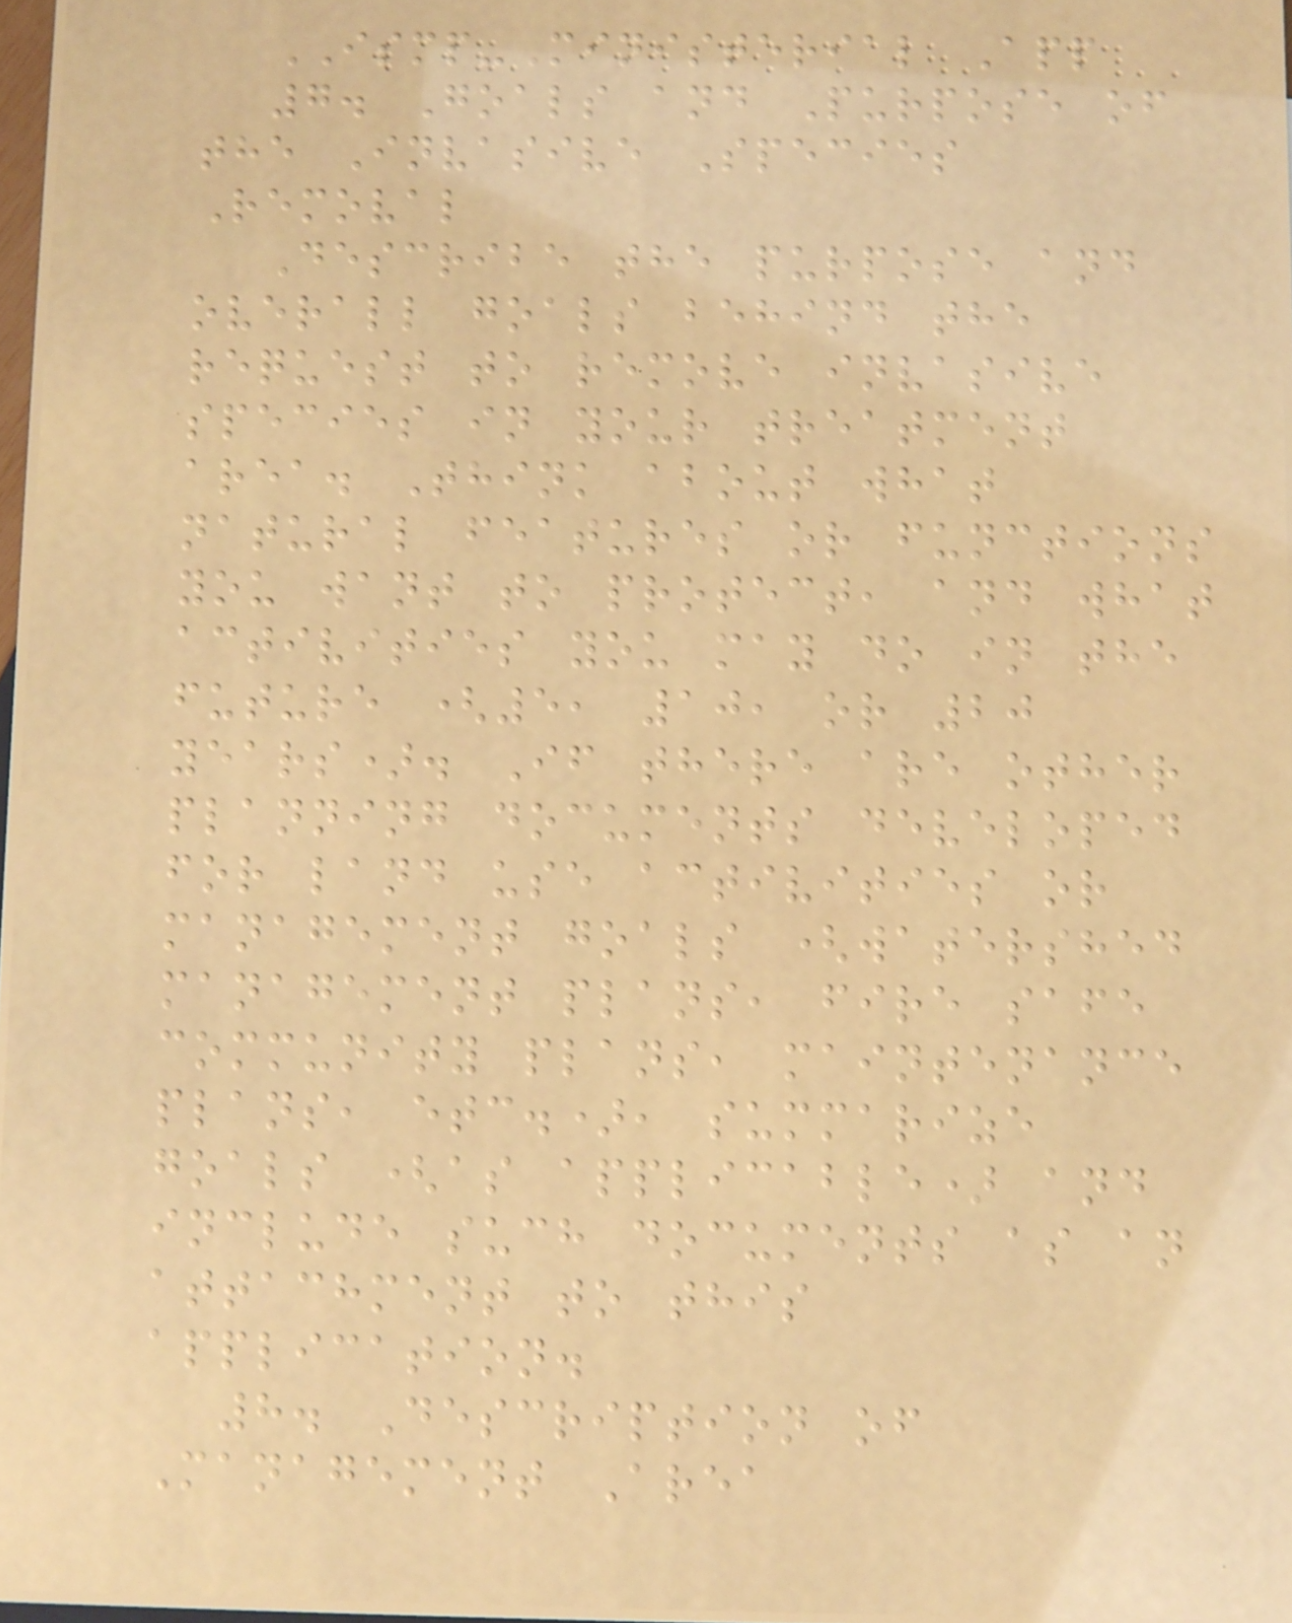ISMP-Ministerial App
7. Goals and Purpose of
the Invasive Species
Removal
Describe the purpose and
overall goals behind the
request to remove invasive
species in your treatment
area. Think about what
natural features or functions
you want to protect, and what
activities you may do in the
future (5, 10, or 20
years). If there are other
planning documents developed
for land use activities or
management goals (watershed
management plans, fire safe
community plans, maintenance
plans, etc.), summarize
goals (as applicable) and
include such documents as an
attachment to this
application.
8. Description of
Management Area
